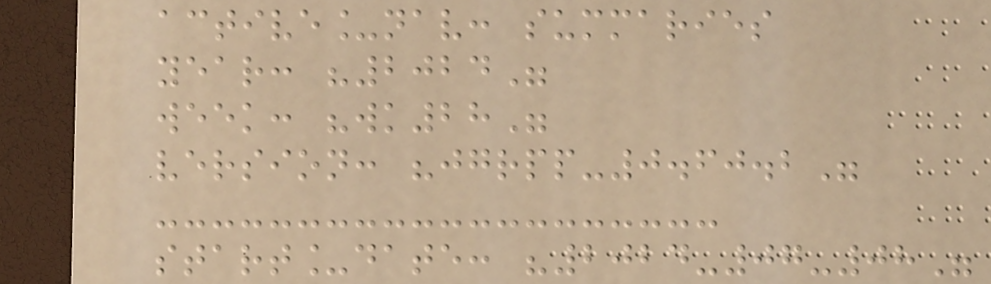active_nav: summaries
year: "2024"
week: "wk28"
version: "jgrpp-0.60.2"
start_date: "2024-07-08"
